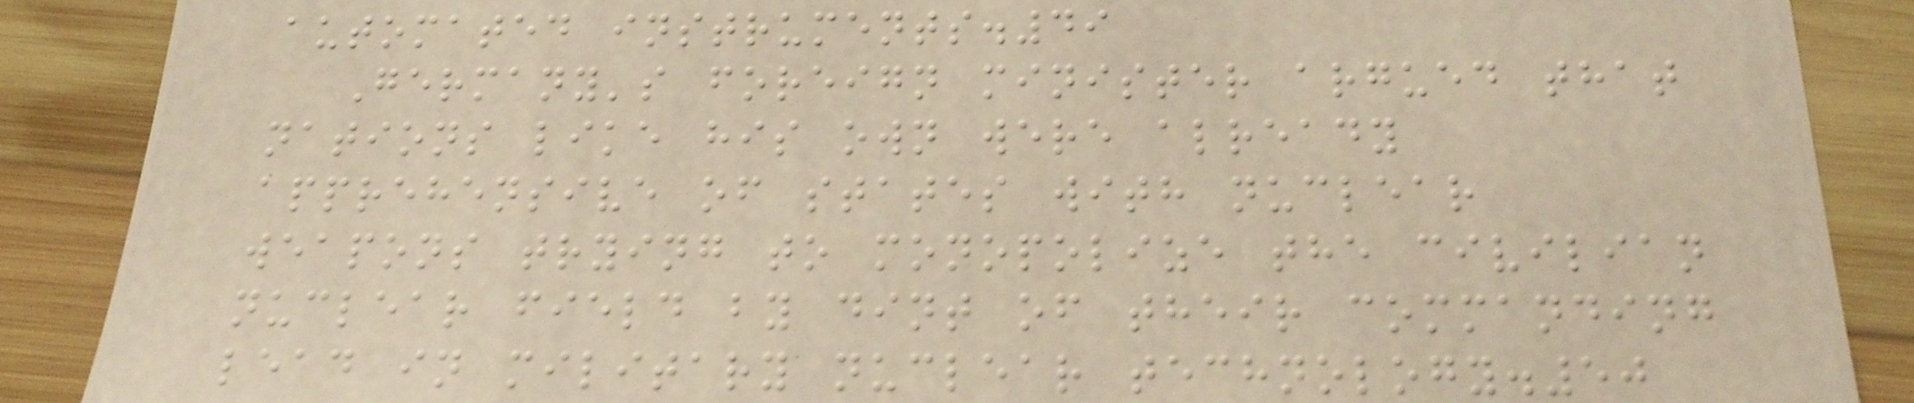automated instruments.49
Germany's foreign minister argued that
nations like his own were already
apprehensive of states with nuclear
weapons trying to monopolize the civilian
nuclear field by dint of their commanding
lead in military nuclear technology.50
